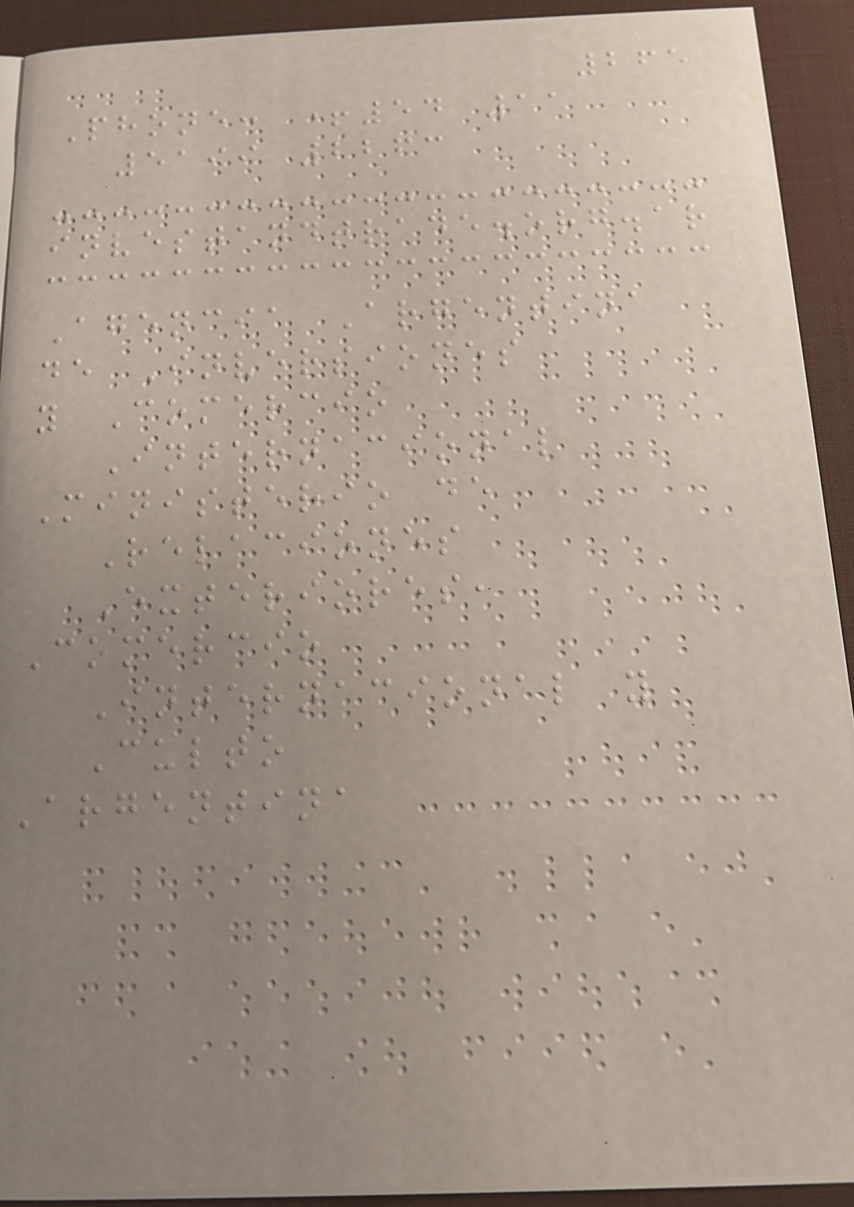265
Phone: +54 11
5199 2263
investandtrade.org.ar
Agencia Argentina
de Inversiones
y Comercio
Internacional
Ministerio de
Relaciones
Exteriores,
Comercio
Internacional y
Culto
Argentina
